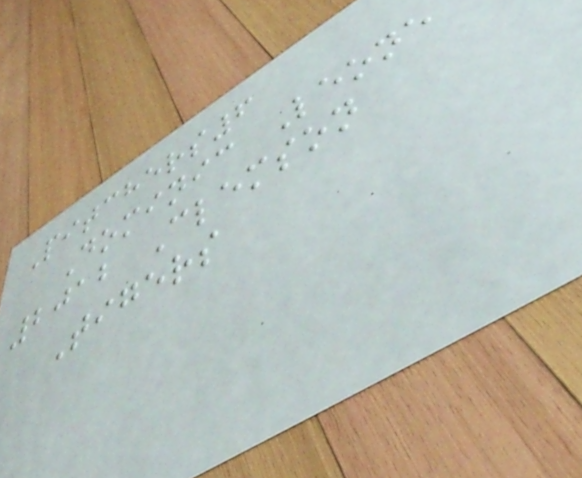Pitchers6
Dominic Leone
2012 Clemson
Tigers
